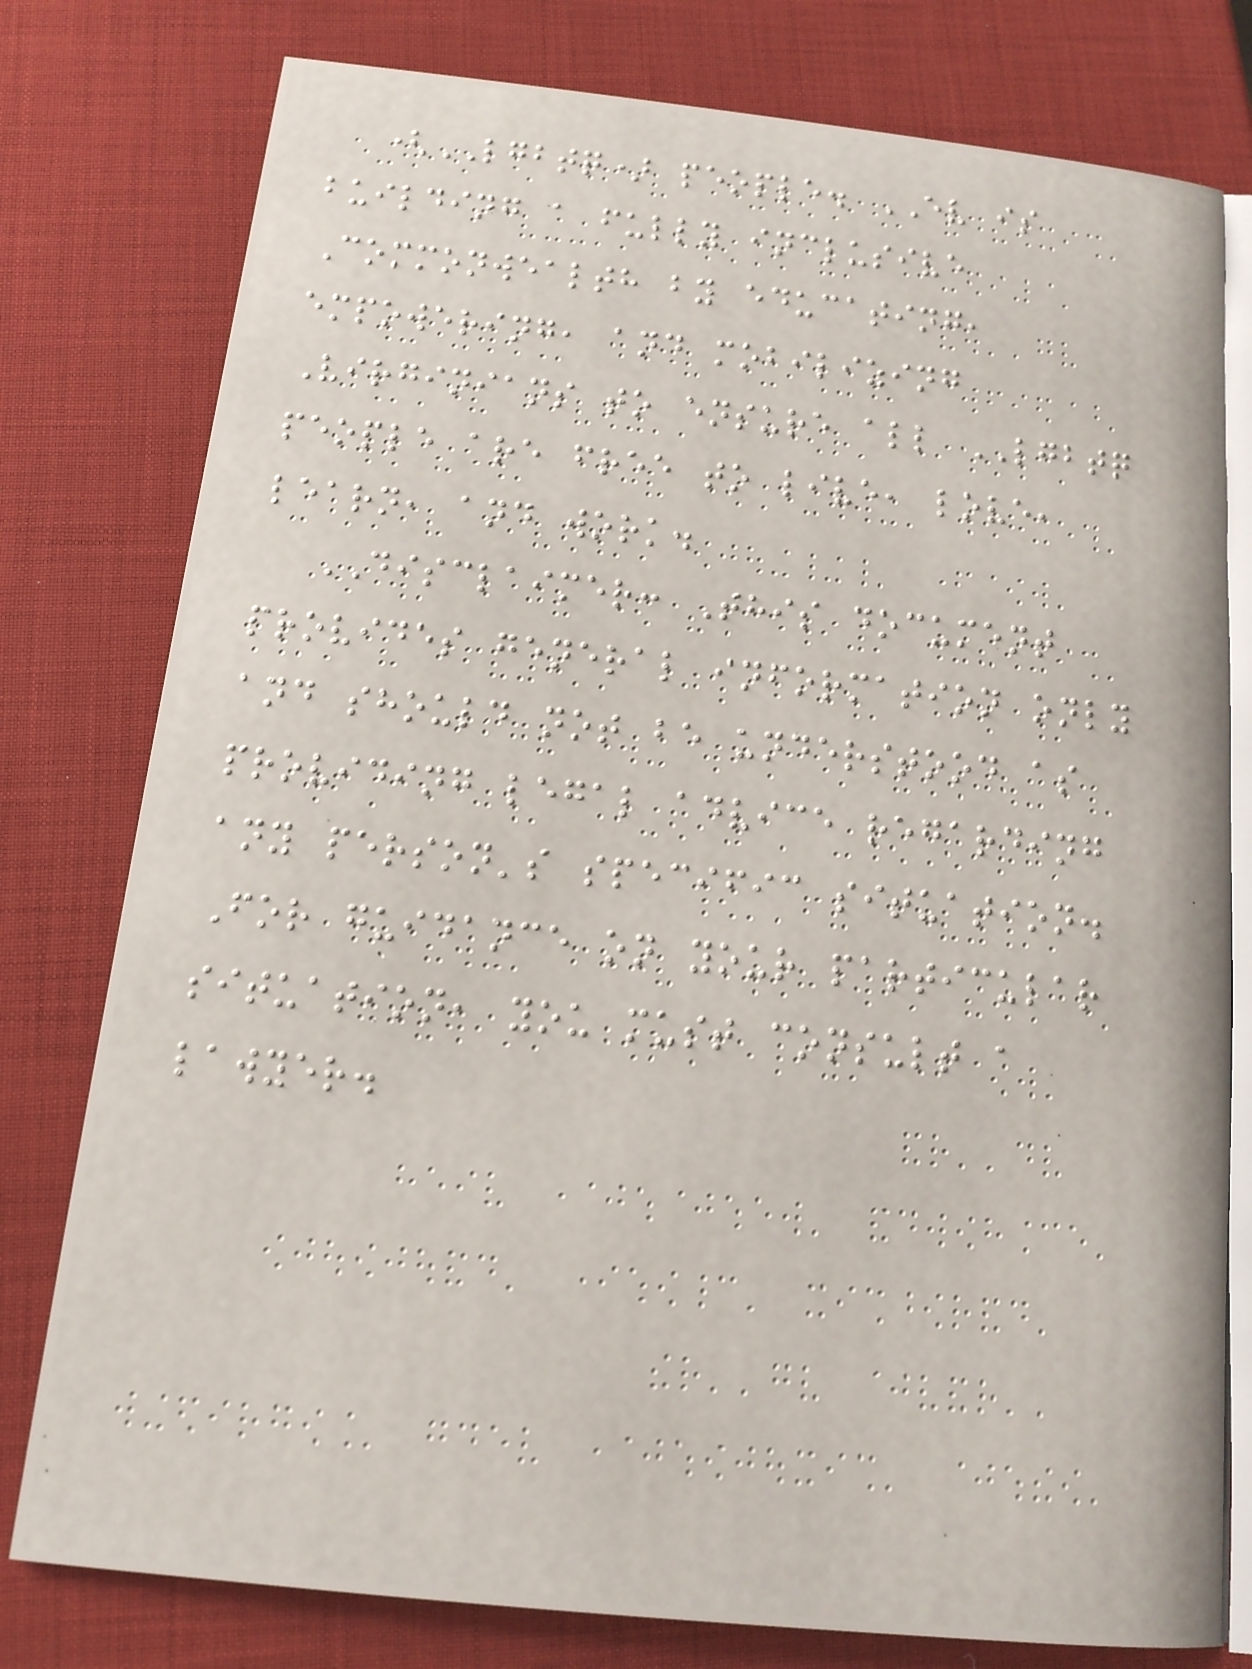(LGBTQ) people. EV is
building a fully inclusive
Commonwealth by educating,
empowering, and mobilizing
Virginians to ensure all LGBTQ
people are free to live, love,
learn, and work.
DISCLAIMER: This document
provides general information only
and should not be understood as
providing legal advice regarding
any person's specific situation.
For guidance on your particular
situation, you must consult a
lawyer.
